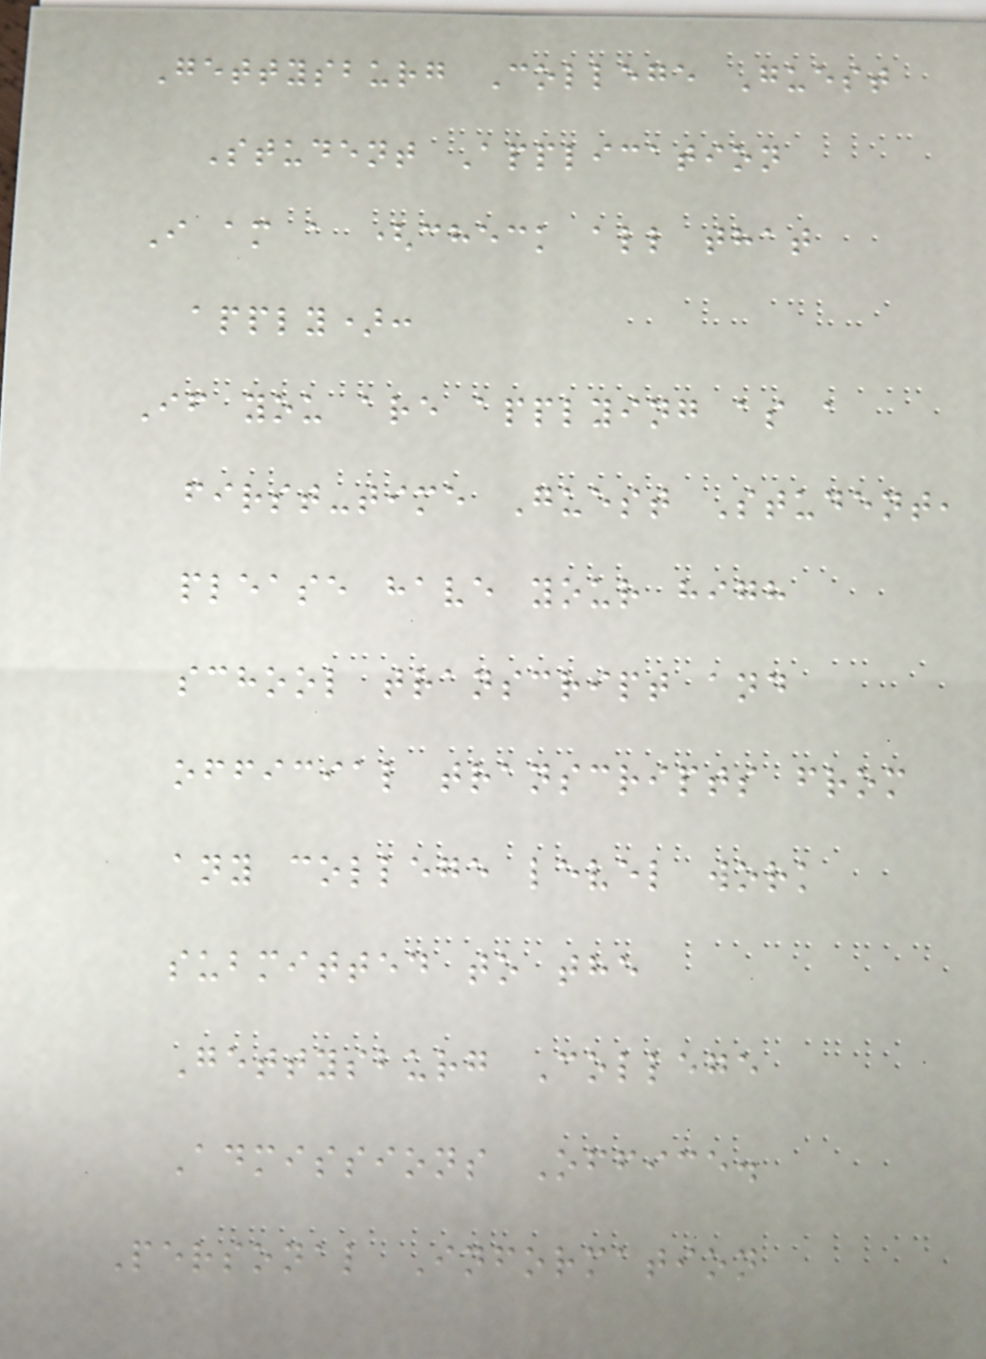Gettysburg College Guest
Student Application
I am a (check all that
apply):
If you are applying as a
first-time Guest Student,
please have your high
school transcript and
official transcripts from
any college level work
submitted to the
Gettysburg College
Admissions Office.
Personal Information
